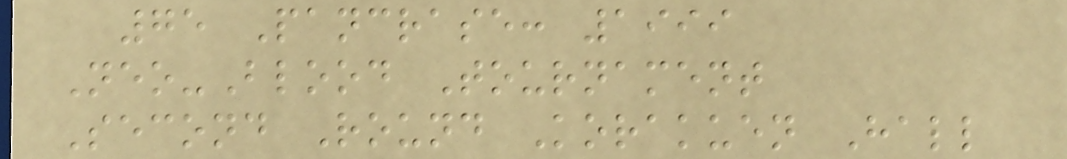75 Pancrase: 1999
Neo-Blood Tournament
Second Round Korakuen Hall
